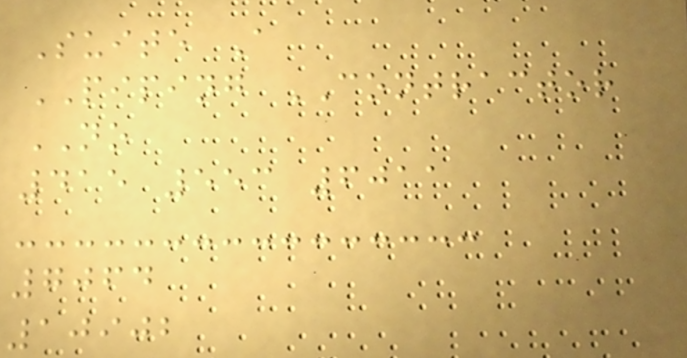Suite A
PIPING CONTRACTOR
NO
415 553 6011
7064
10902
